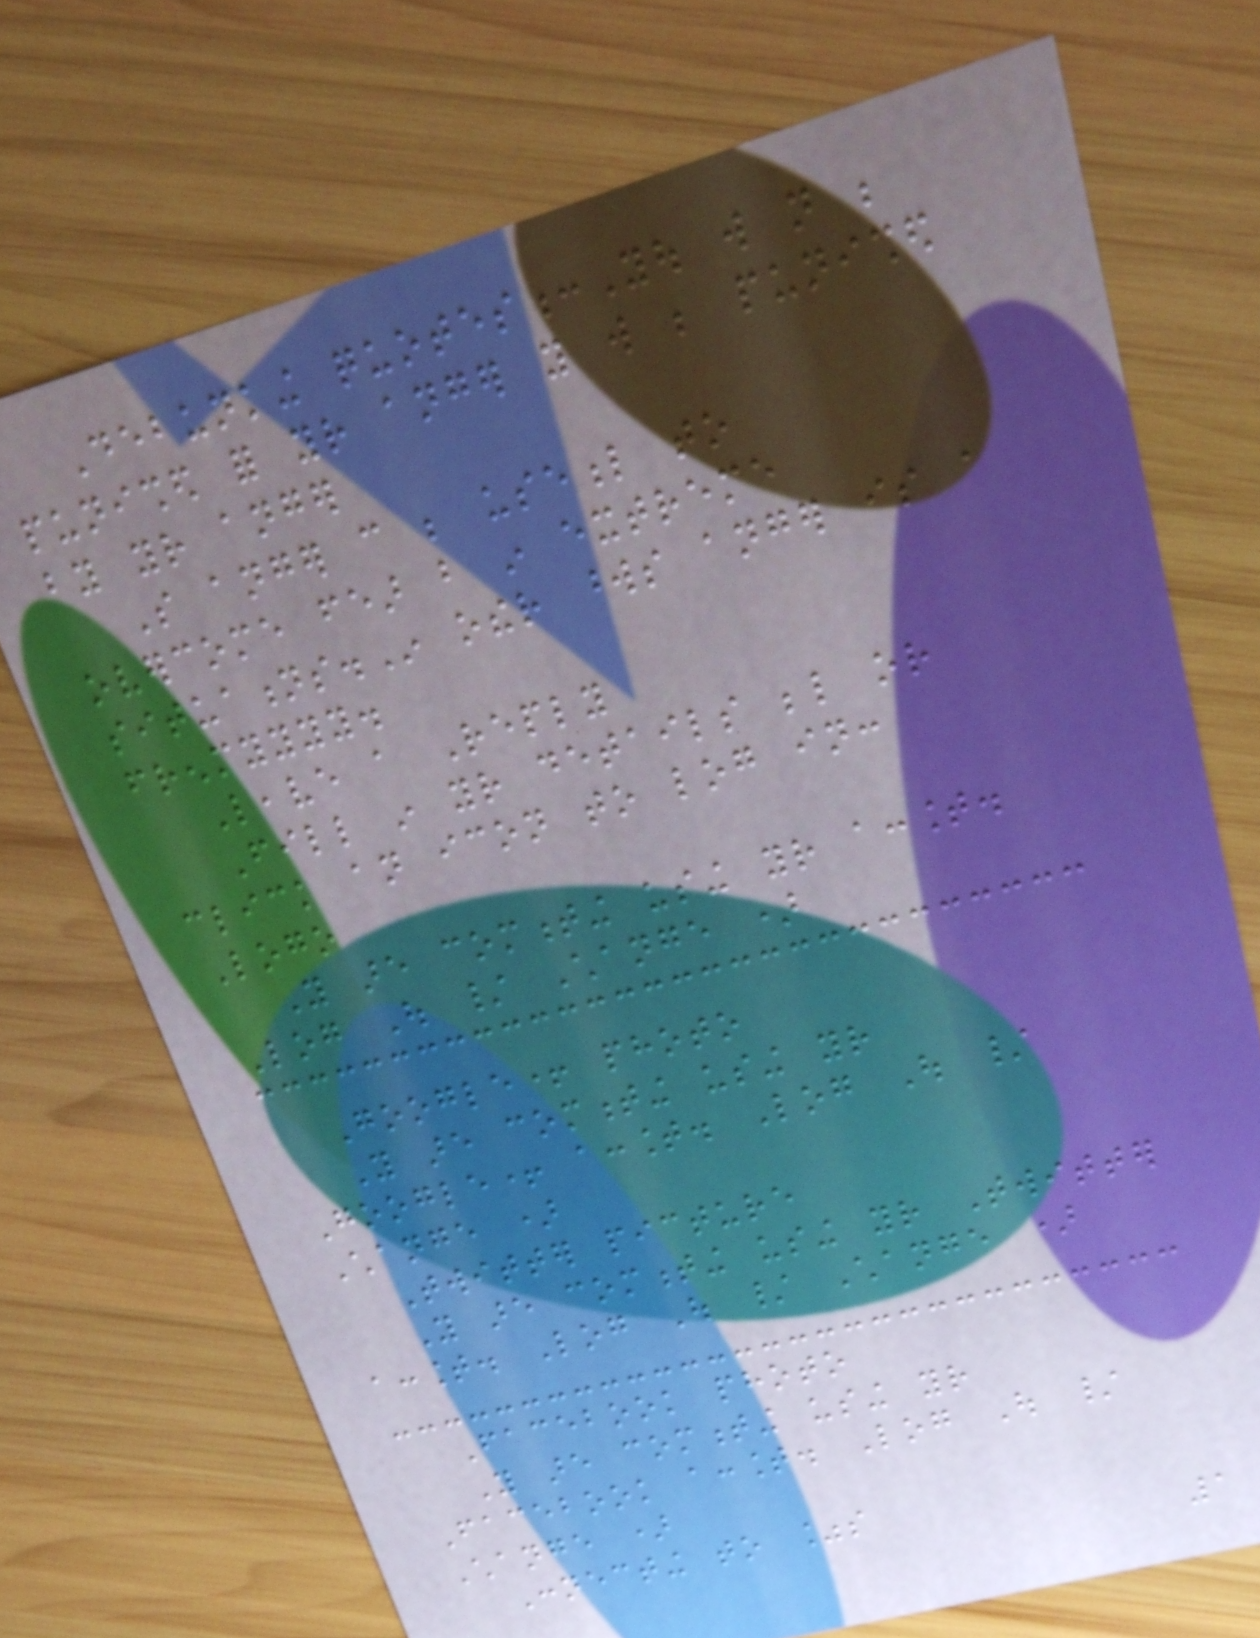Debunking quotes:You will not be
punished for your anger you will be punished
by your anger
So anger can be useful to
overcome fear but in extreme
situations.In other words anger is a
frenmyyyy.
Leave a Reply
Fill in your details below or
click an icon to log in:
Logo
You are commenting using your account.
Log Out / Change )
Google+ photo
You are commenting using your
Google+ account. Log Out /
Change )
Twitter picture
You are commenting using your Twitter
account. Log Out / Change )
Facebook photo
You are commenting using your
Facebook account. Log Out /
Change )
Connecting to %s
1
